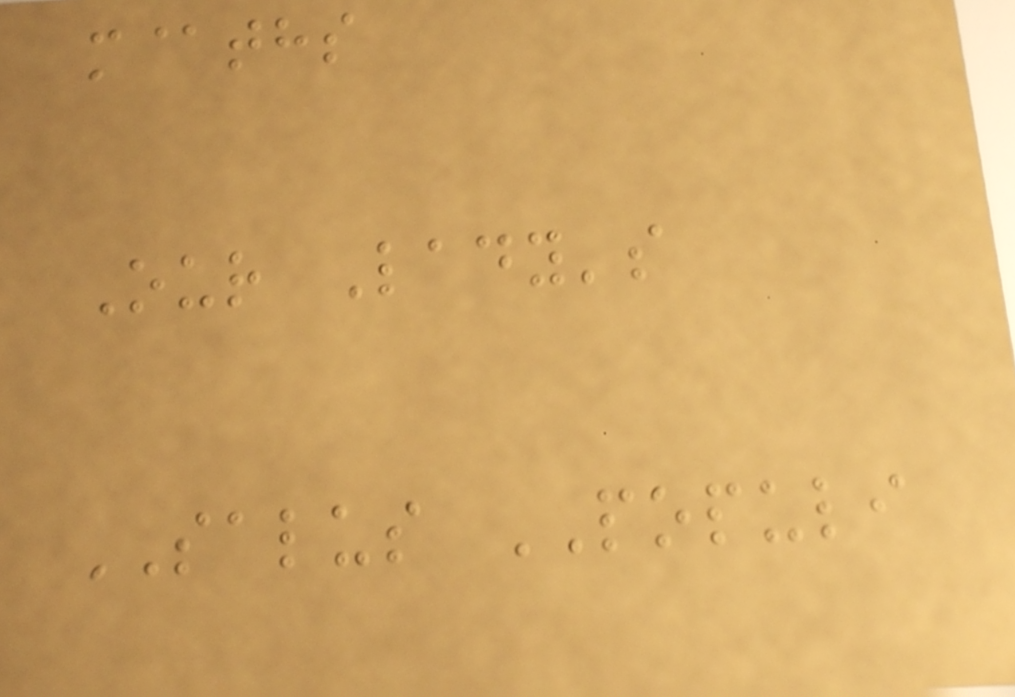m@ths
Our Lady's
SALUS POPULI
